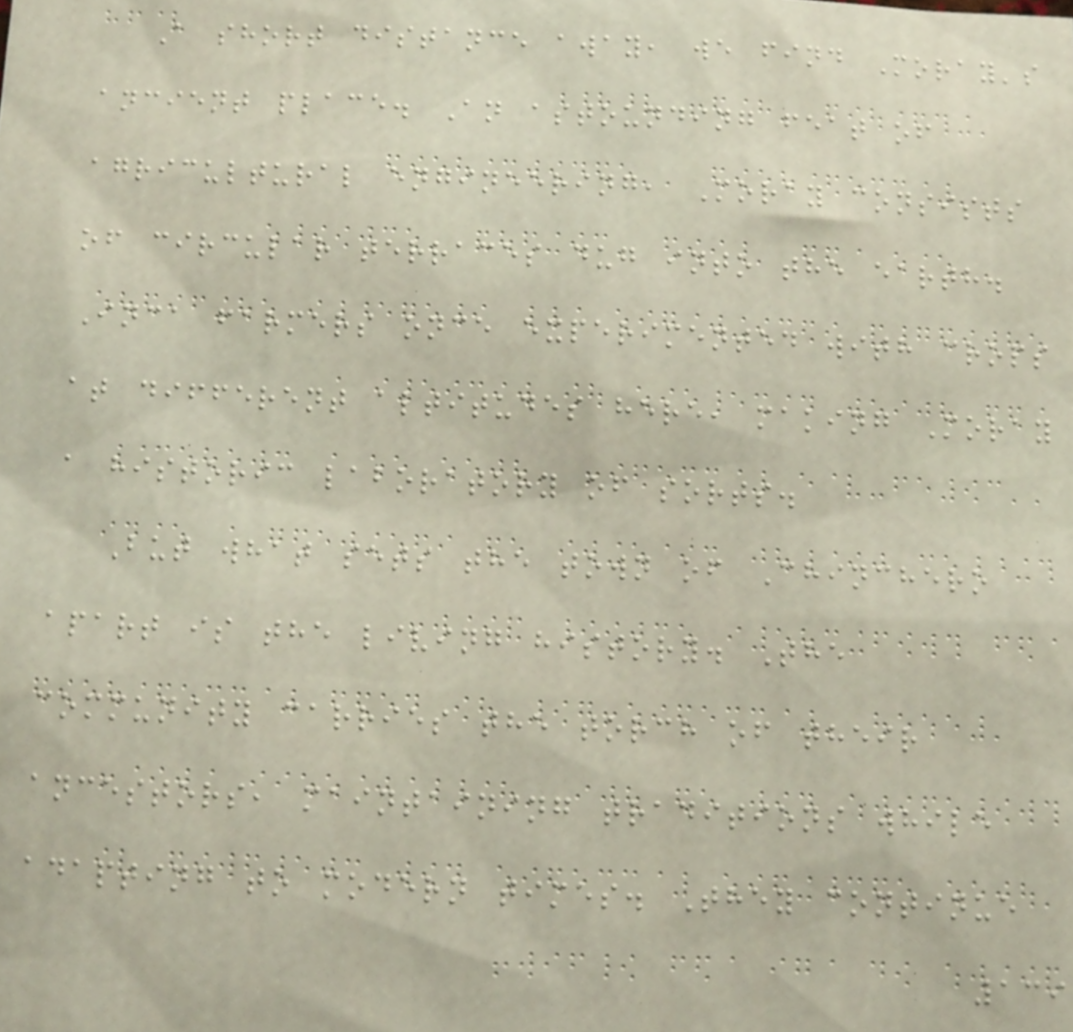A short distance away, we find Moray's
ancient place. An astounding feat of
agricultural engineering, Moray consists
of circular terraces dug into the earth.
Inca farmers once experimented with crops
at different altitudes here, making Moray
a historic laboratory of sorts.
But what sets the town of Chinchero
apart is the living history. The
community carries the torch of their
ancestors, maintaining traditions while
adapting to modern times. They continue
139
